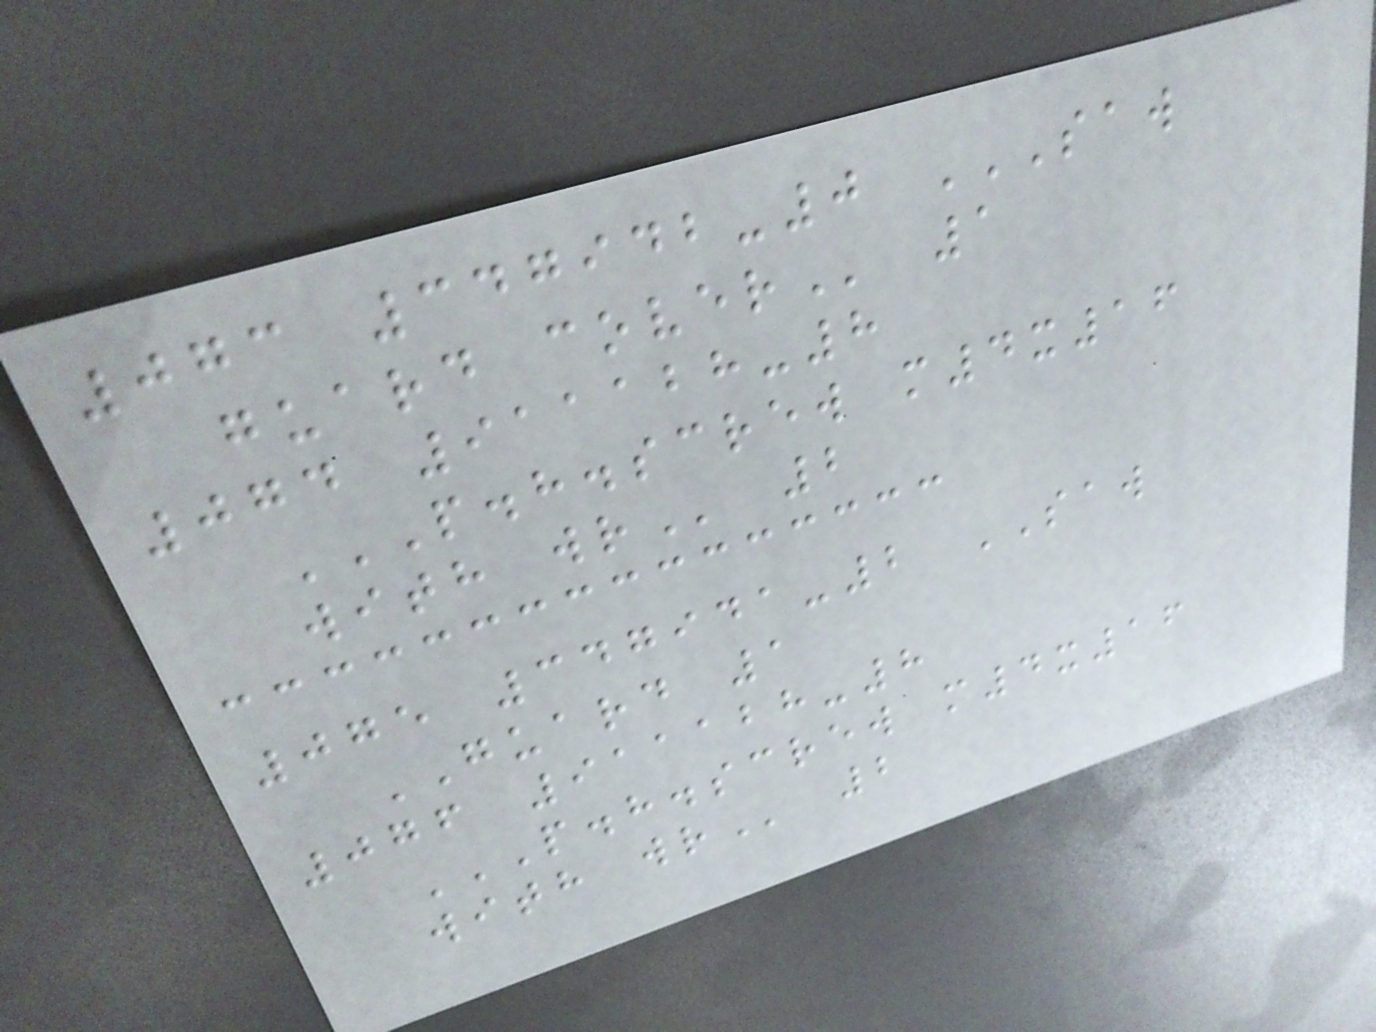073 347942-0 SAW
GUARD COVER 1
074 911128-8
P.H.SCREW M4X16
WITH WR 2
075 347941-2 SAW
GUARD 1
076 911128-8
P.H.SCREW M4X16
WITH WR 2
